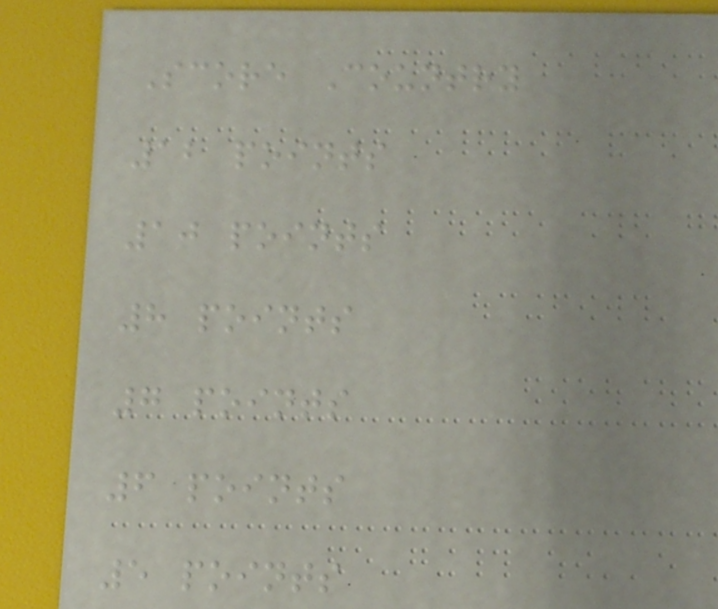Score Country
12 points
10 points
8 points
7 points
6 points
5 points
